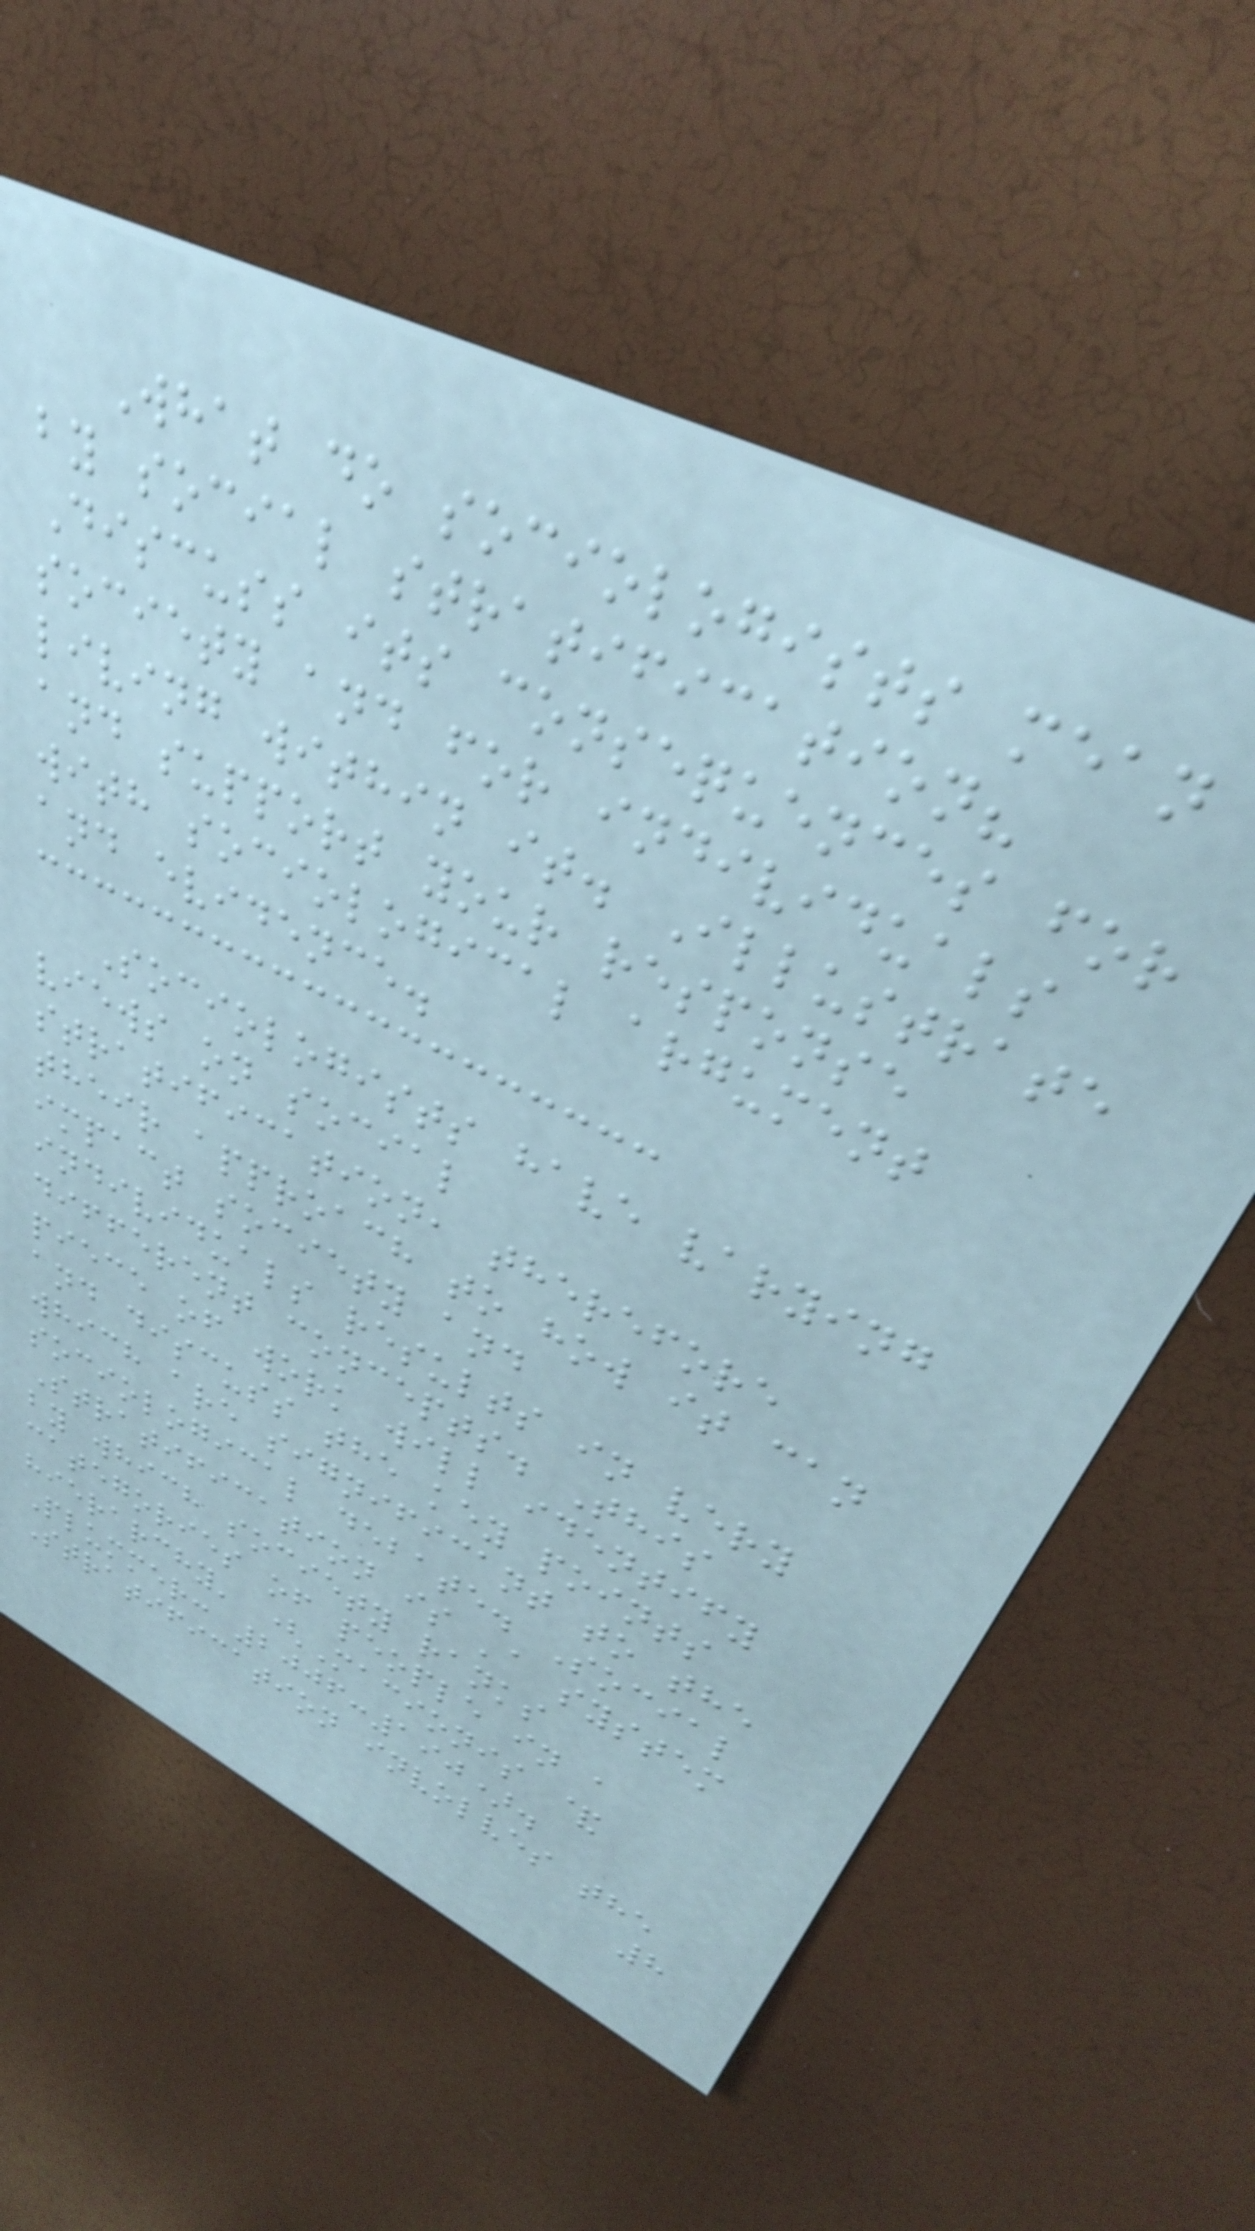What do sociologists mean
by social stratification?
Discuss its consequences for
society and for individuals
living within it. Illustrate
and support your response
with sociological argument
and evidence.
Sociologists have varying
views on social
stratification, therefore
their approach to how it can
impact society and
individuals results in very
different concepts. This
piece of work will identify
and discuss the key points
which are significant to the
sociological debate. Social
Stratification is 'a system
by which society ranks
categories of people in a
hierarchy' (Macionis &
Plummer: 2006:190).
Stratification involves the
8
